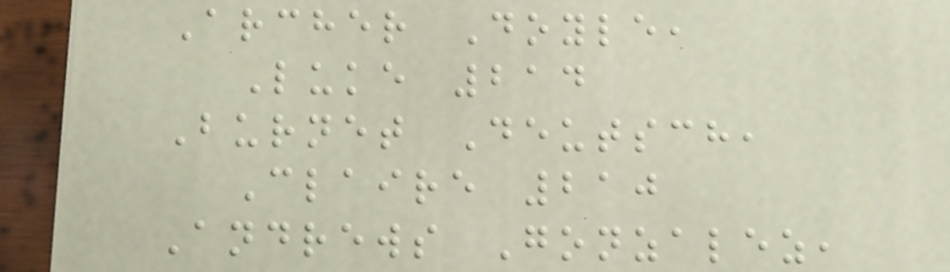Archer Doyle,
Luke 214
Burnet Deutsch,
Claire 210
Andrews Gonzalez,
